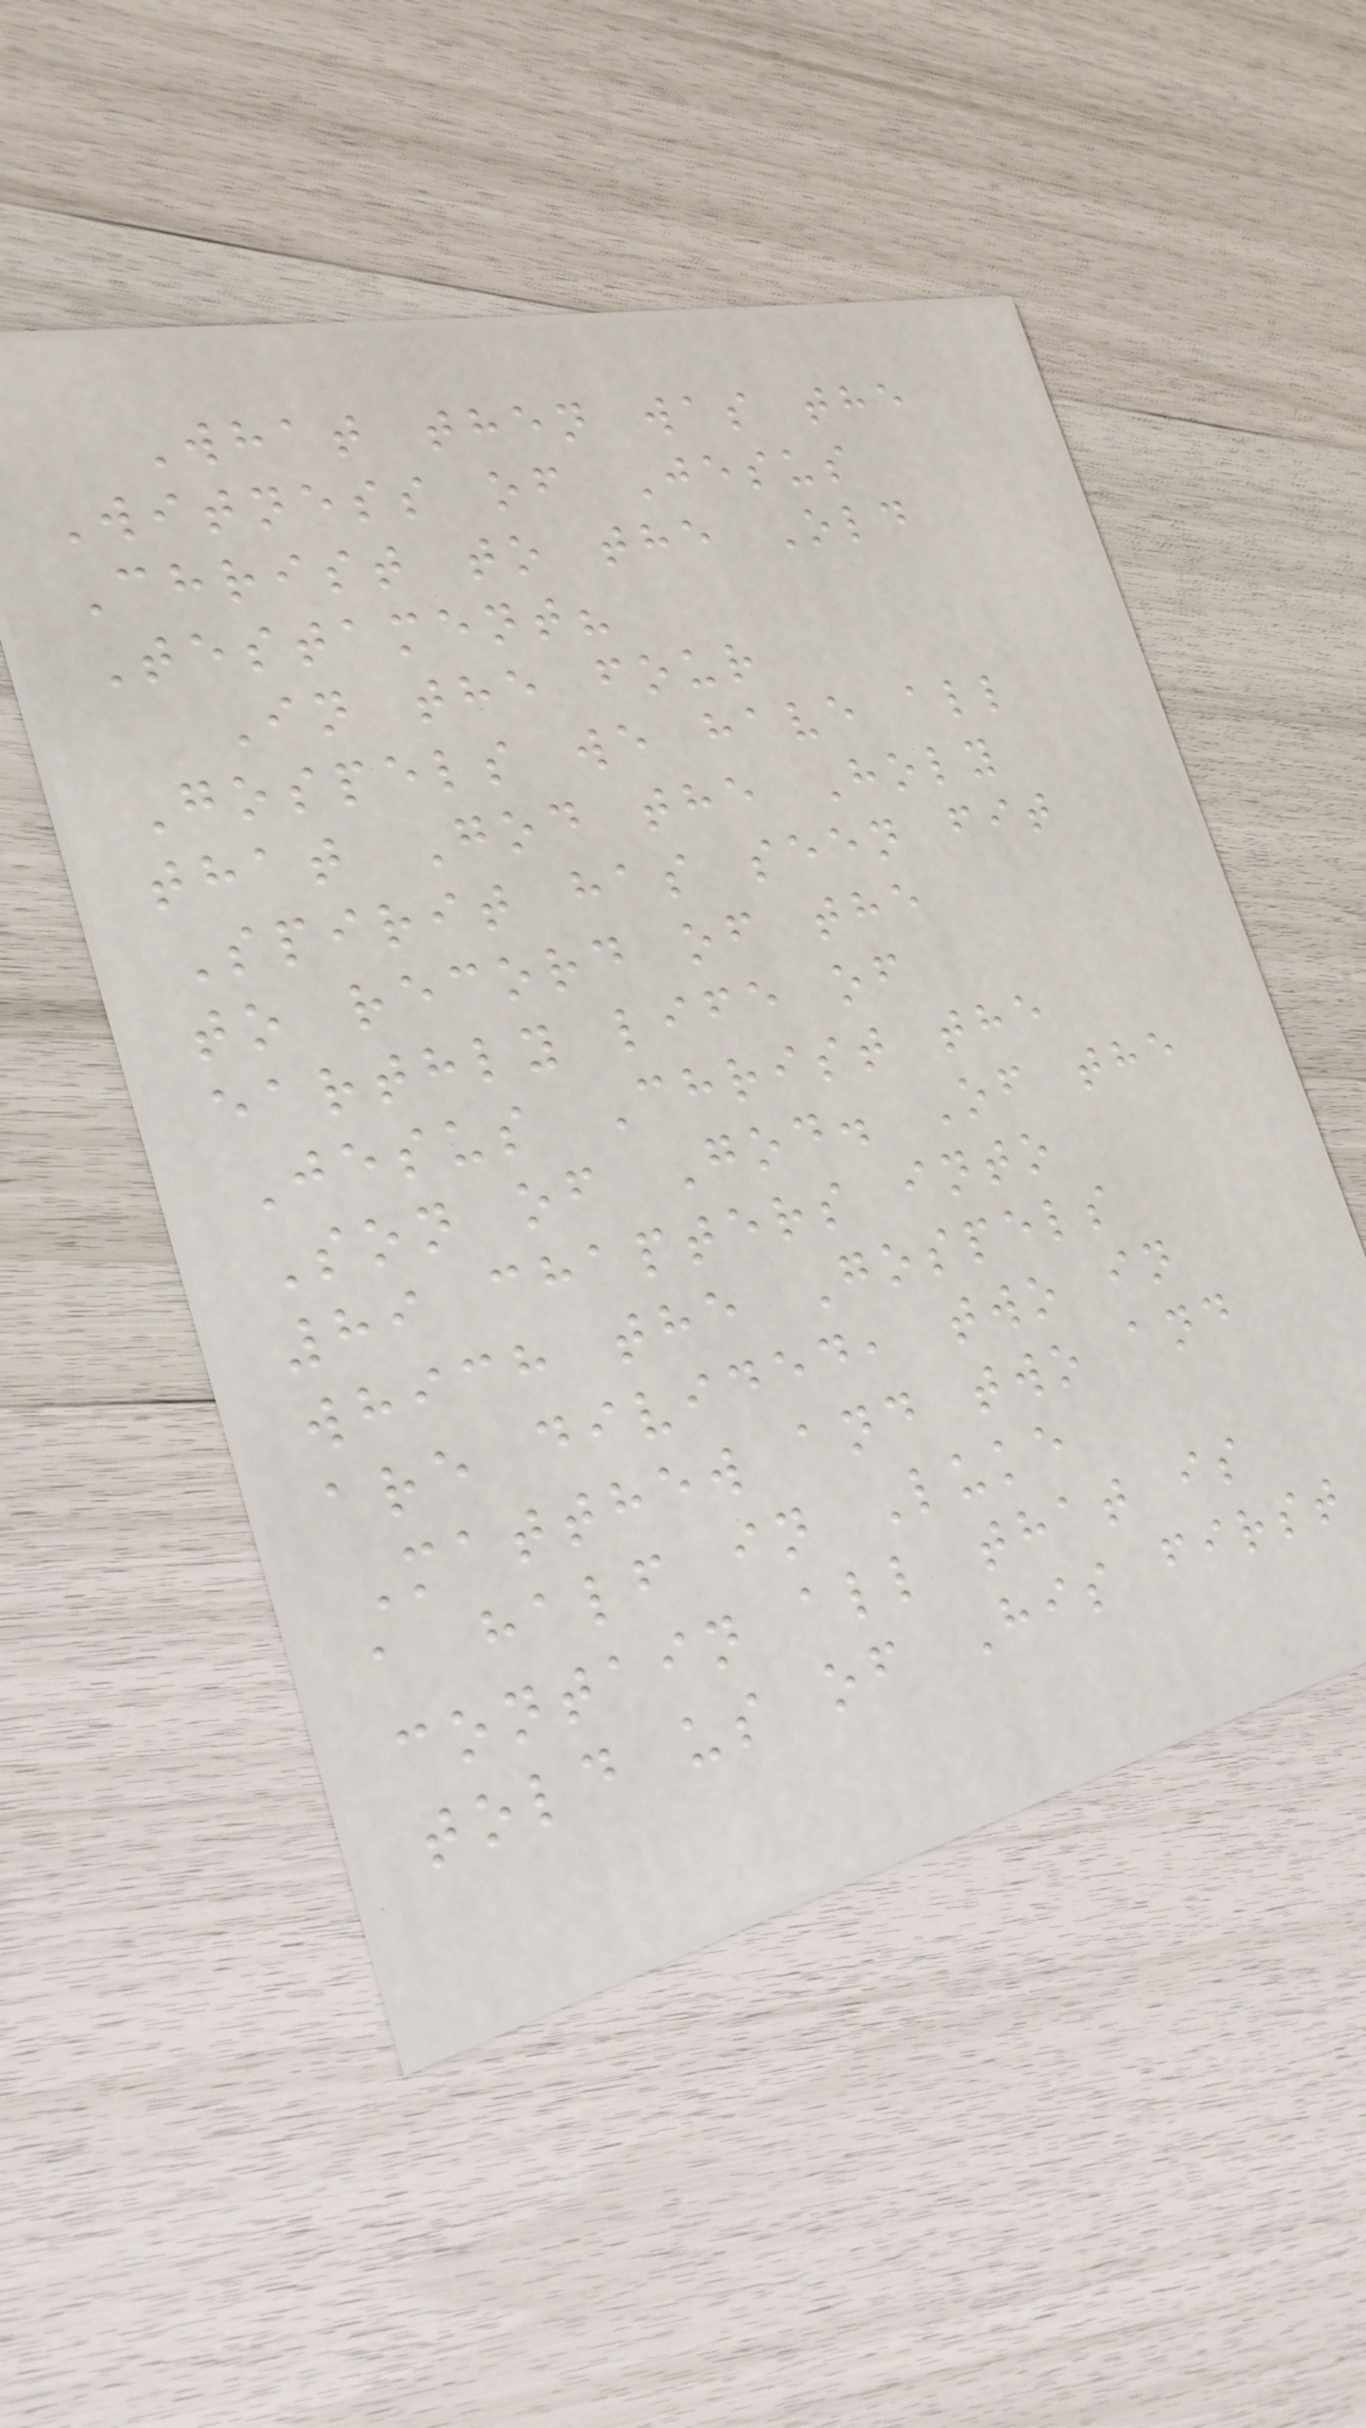What then was the
Witness of Jesus
Christ to the Old
Testament?
In the four
Gospels we have all
that God the Holy
Spirit has seen fit
to record of the
earthly life of
Jesus Christ the
Son of God. Of the
89 chapters into
which the Gospels
are divided, two in
Matthew and two and
a half in Luke
contain all that is
told us of His first
